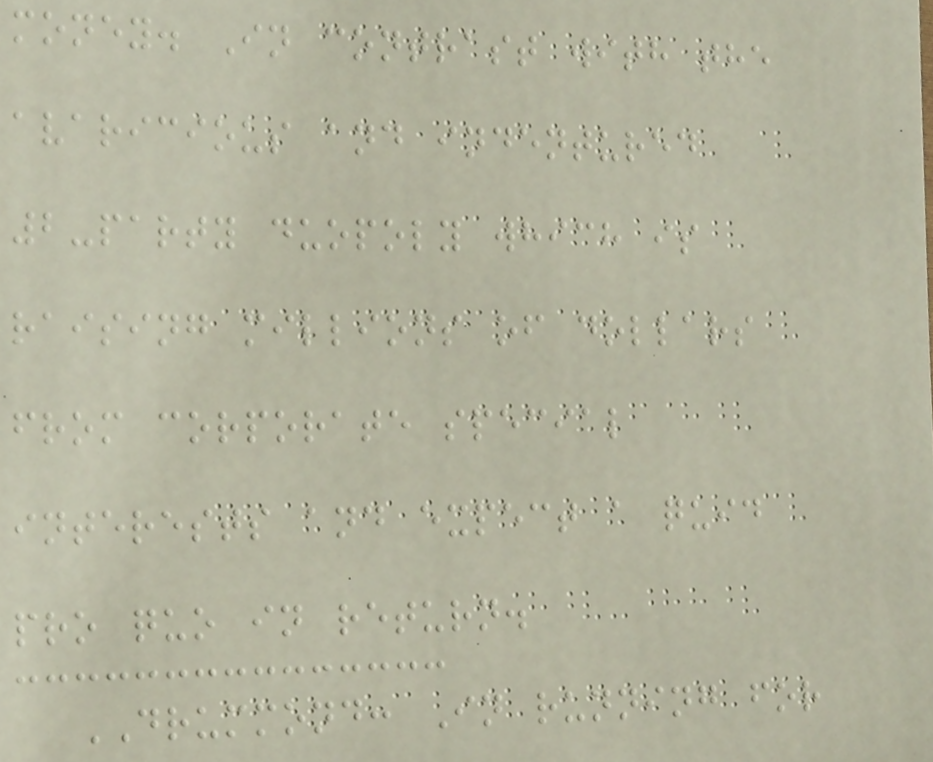money. In contrast with the
avaricious and indentured
2-party duopoly which is
raising millions of dollars
from corporate special
interests and expect a quid
pro quo in return.
DRUMMOND: In running for
